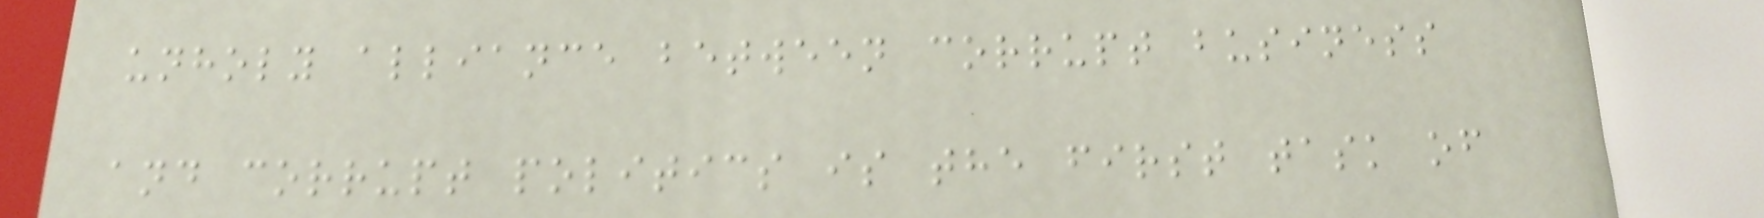unholy alliance between corrupt business
and corrupt politics is the first task of
